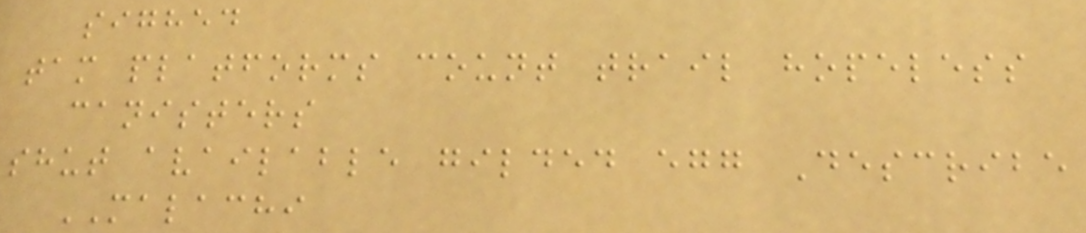sighed
tam platforms count trail hopeless
canisters
shut available gilded egg Describe
MALACHI
